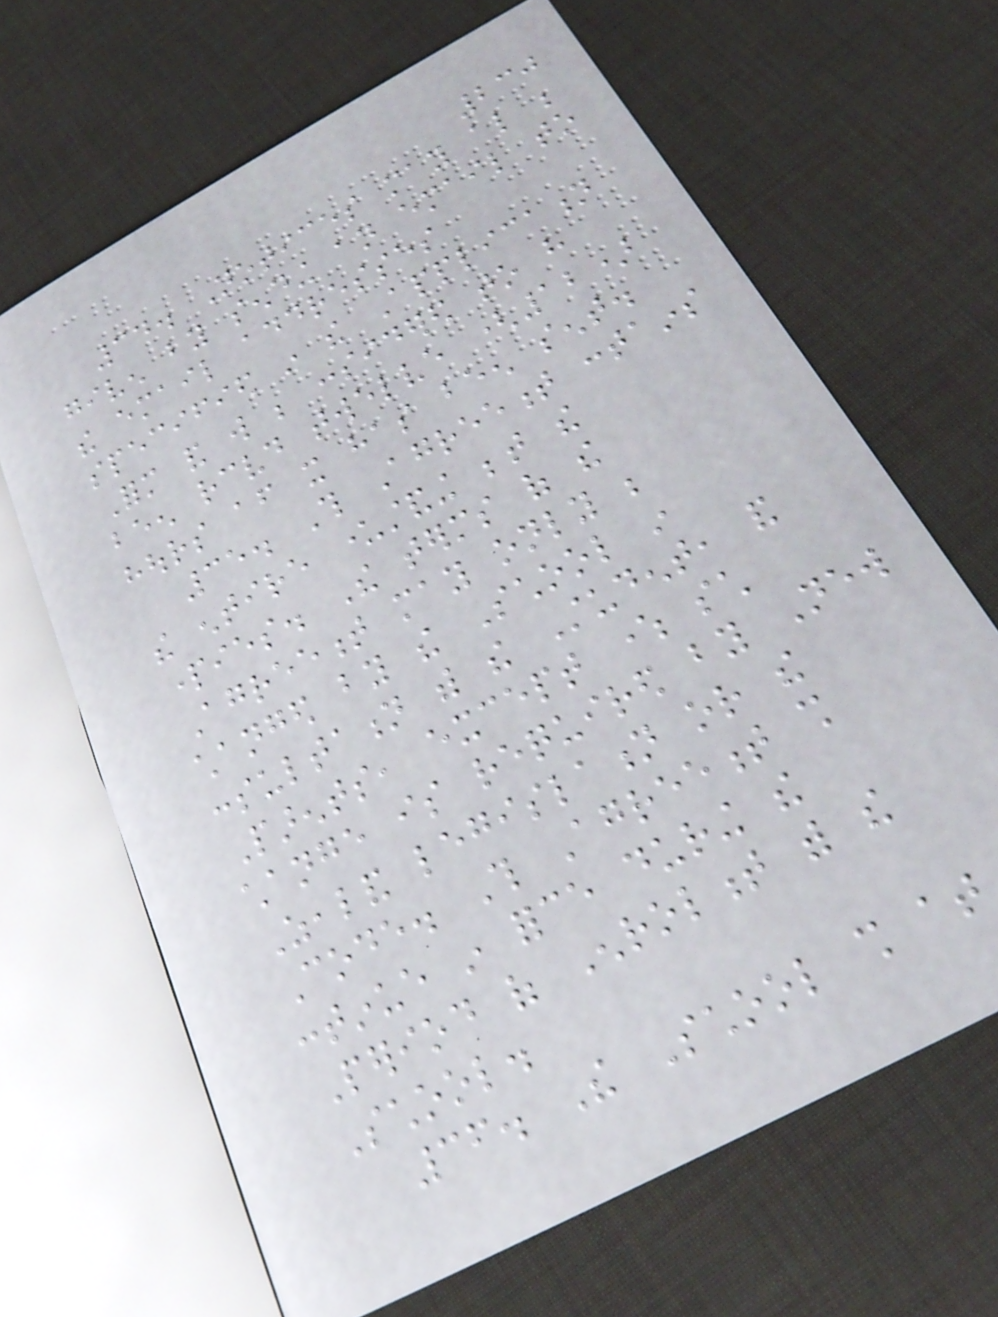230
34. Notices may also be
given by sending an email to
the email addresses
specified in the Application
Form and will be considered to have
been received twelve (12)
hours after it has been sent.
35. This Agreement contains
the entire understanding between the
parties. The terms of the
Agreement may only be
changed by the School in
consultation with the Student, and
Parents, except where such
change is required by New
Zealand legislation or the
Code. This Agreement shall
continue in force during the
Period of Enrolment with the
School.
36. The School shall at
